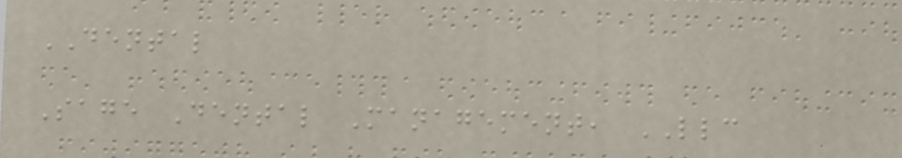DENTAL
Sage Dental Management, LLC
